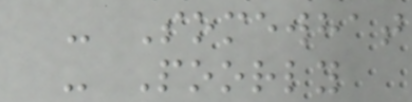- Somewhat
- Poorly
